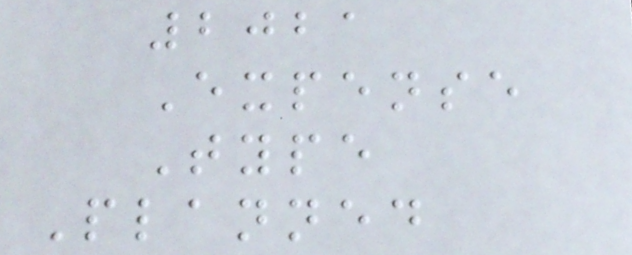2021
Expense
Type
Planned
